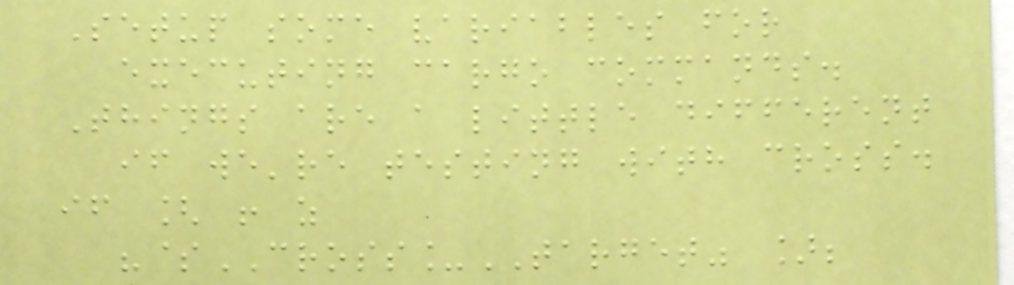Setup some variables for
executing cargo commands.
Things are a little different
if we're testing with cross.
if [ ! z
"$CROSS_TARGET" ];
